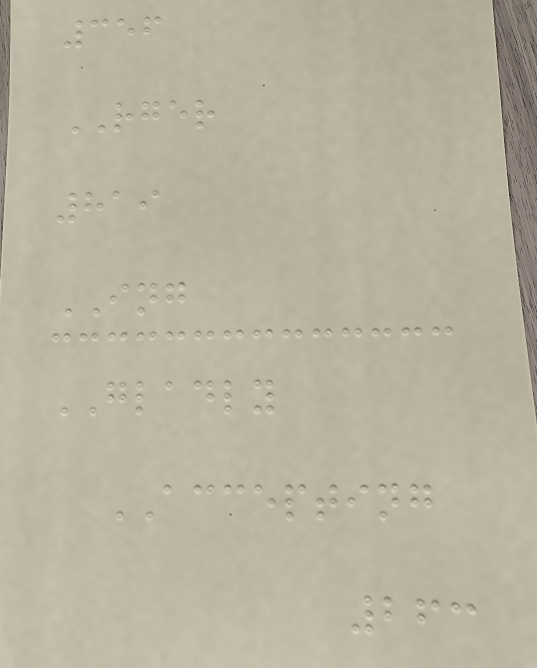356
RGER
819
ING
GLADLY
ACCEPTING
263
